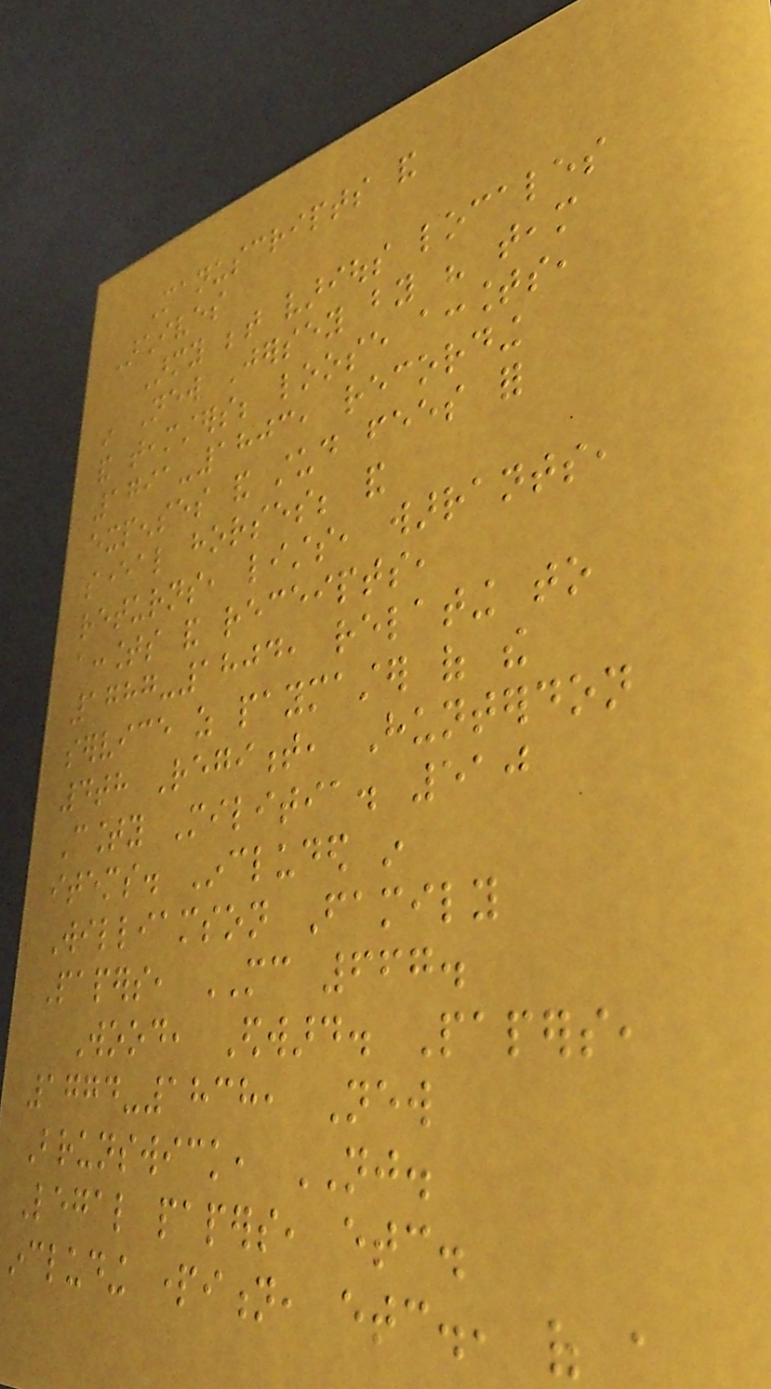Manuscripts and
Archives
Army between various locales
in New Jersey by his team
and teamsters; loose accounts,
1791-1803, recording
expenses and stud fees for
several horses; and
returns, lists, warrants,
accounts and receipts,
1787-1804, relating to
service as paymaster of the
4th Regiment, Hunterdon
County Militia. 510
items. Included in
Williamson Family
Papers, MC 667.
Wood, Edward. Papers,
1774-1838, New
Brunswick, NJ.
Legal papers, etc.
including partition, etc., of a
